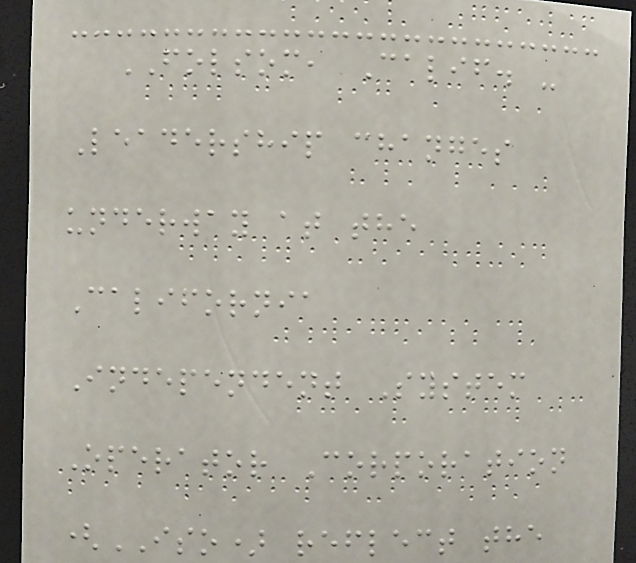FOLSOM, Calif. -
Leadership changes
underway at the
California
Independent System
Operator Corporation
(ISO) reflect the
